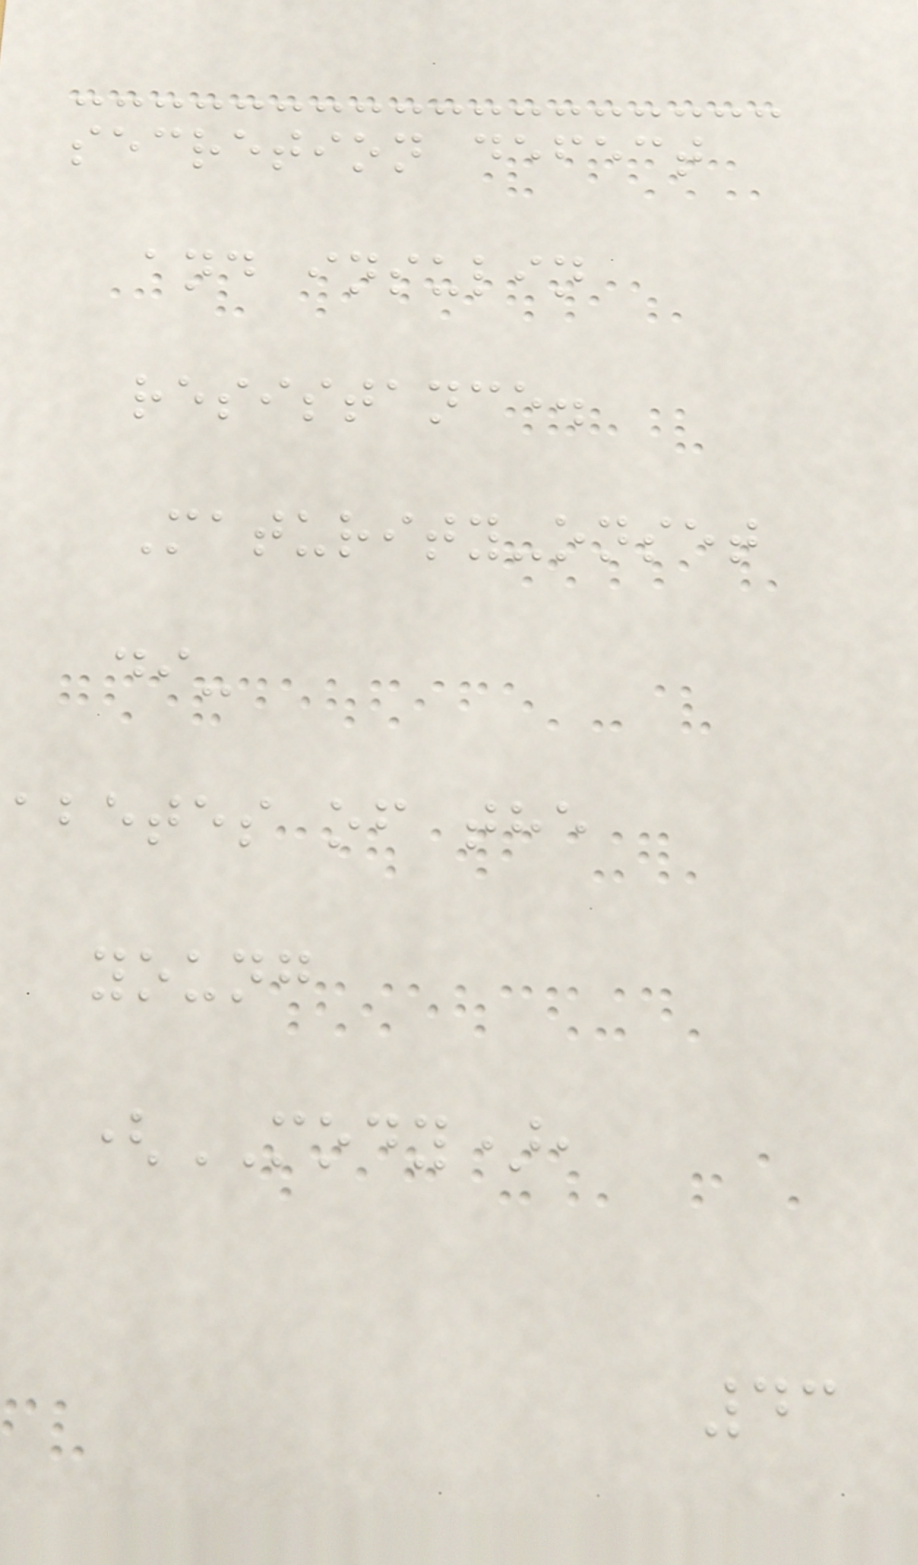secretion defect
and insulin
resistance.
Maturity-onset
di-
abetes of the
young
(MODY),
43
